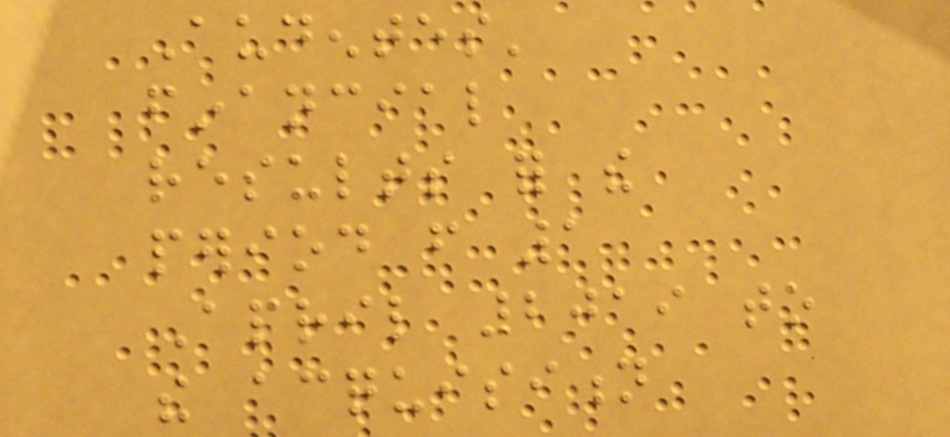Audentes'
financial
results for the
period from 1
April 2019 to
the acquisition
